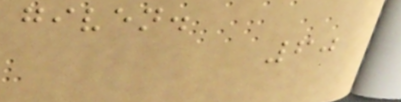given.
60
